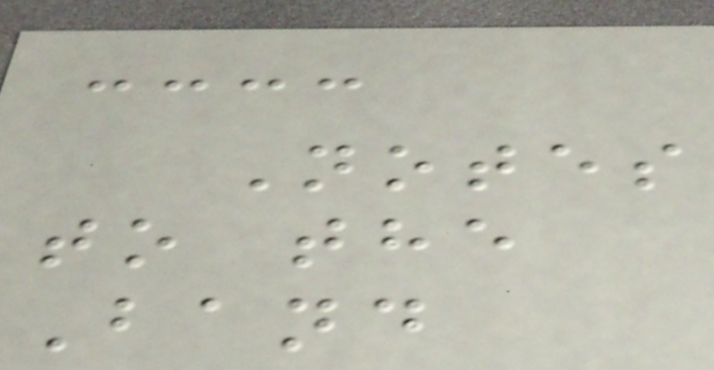Notes
to the
Band
